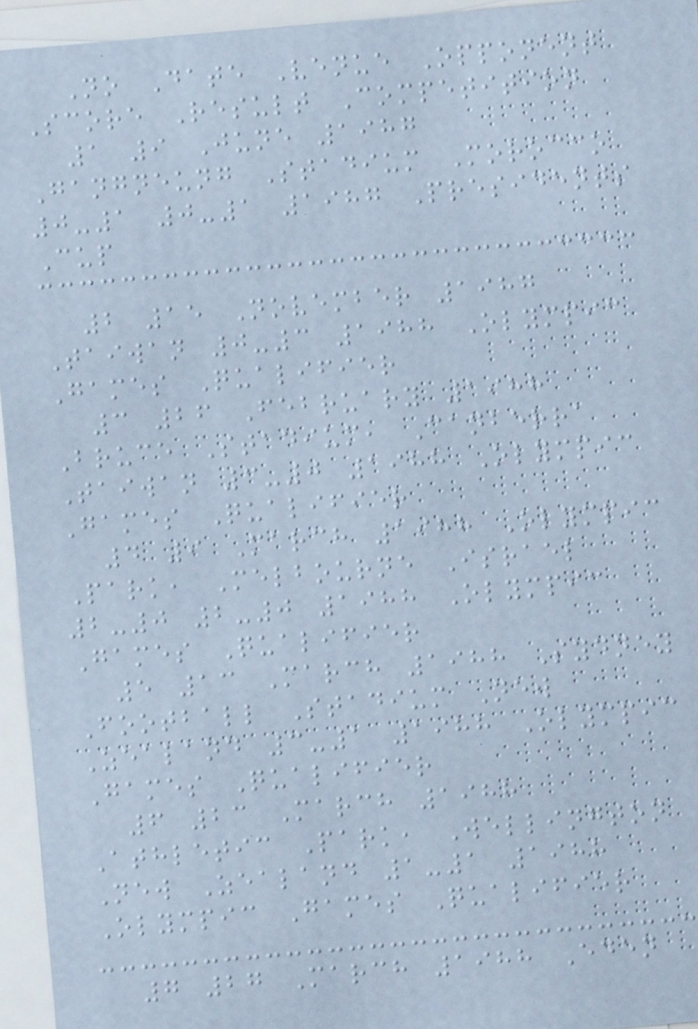No Date Venue Opponent
Score Result Competition
1 9 June 1987
Gangneung Stadium Morocco
0-1 0-1 1987 Presidents
Cup
2 15 November 1987
Taiwan 0-3 1988 Olympic
Games Qualifier
3 26 February 1988
Bruce Stadium, Canberra
Taiwan 3-0 1988 Olympic
Games Qualifier
4 9 March 1988 Olympic
Park, Melbourne Israel
2-0 2-0 1988 Olympic
Games Qualifier
5 13 March 1988 Sydney
Football Stadium New
Zealand 3-1 1988 Olympic
Games Qualifier
6 23 March 1988
Athletic Park, Wellington
New Zealand 1-1 1988
Olympic Games Qualifier
7 27 March 1988 Eden
